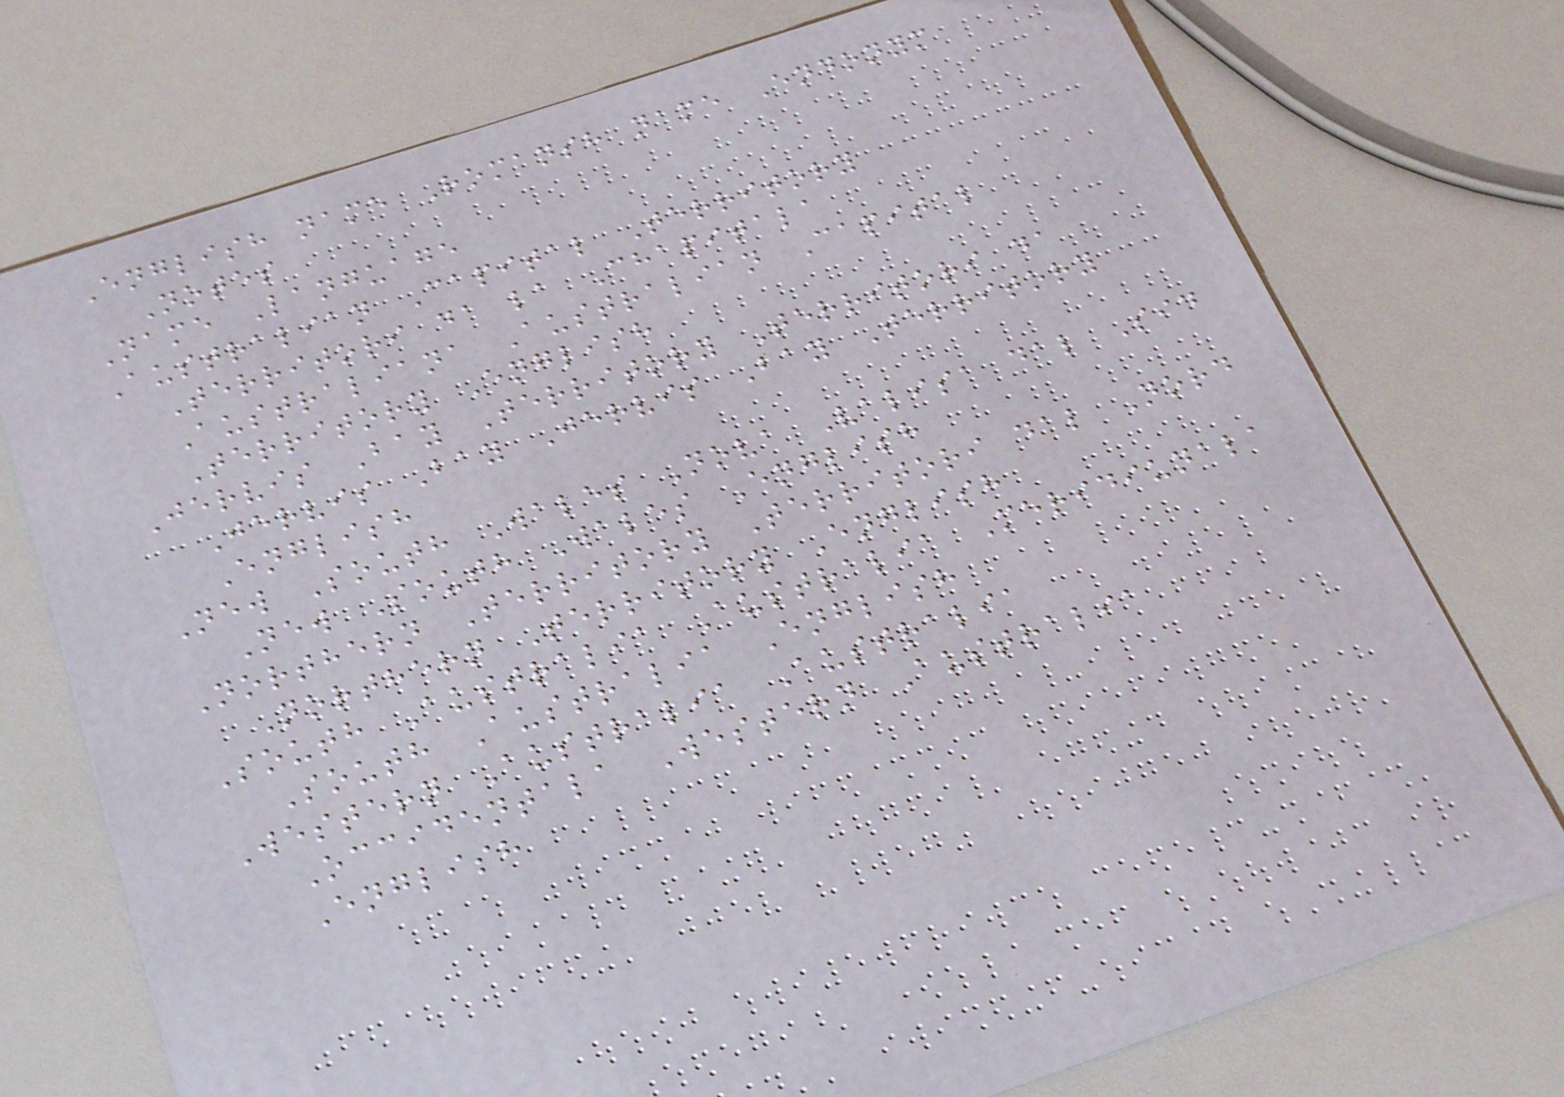English name Romansh name Endonym
Notes
Name Language
Australian Capital Territory
Territori da la Chapitala
Australiana Australian Capital
Territory English
Jervis Bay Territory Territori da
Jervis Bay Jervis Bay Territory
English
New South Wales Nova Valisa dal Sid
New South Wales English
Northern Territory Territori dal Nord
Northern Territory English
South Australia Australia Meridiunala
South Australia English
Western Australia Australia
Occidentala Western Australia
English
